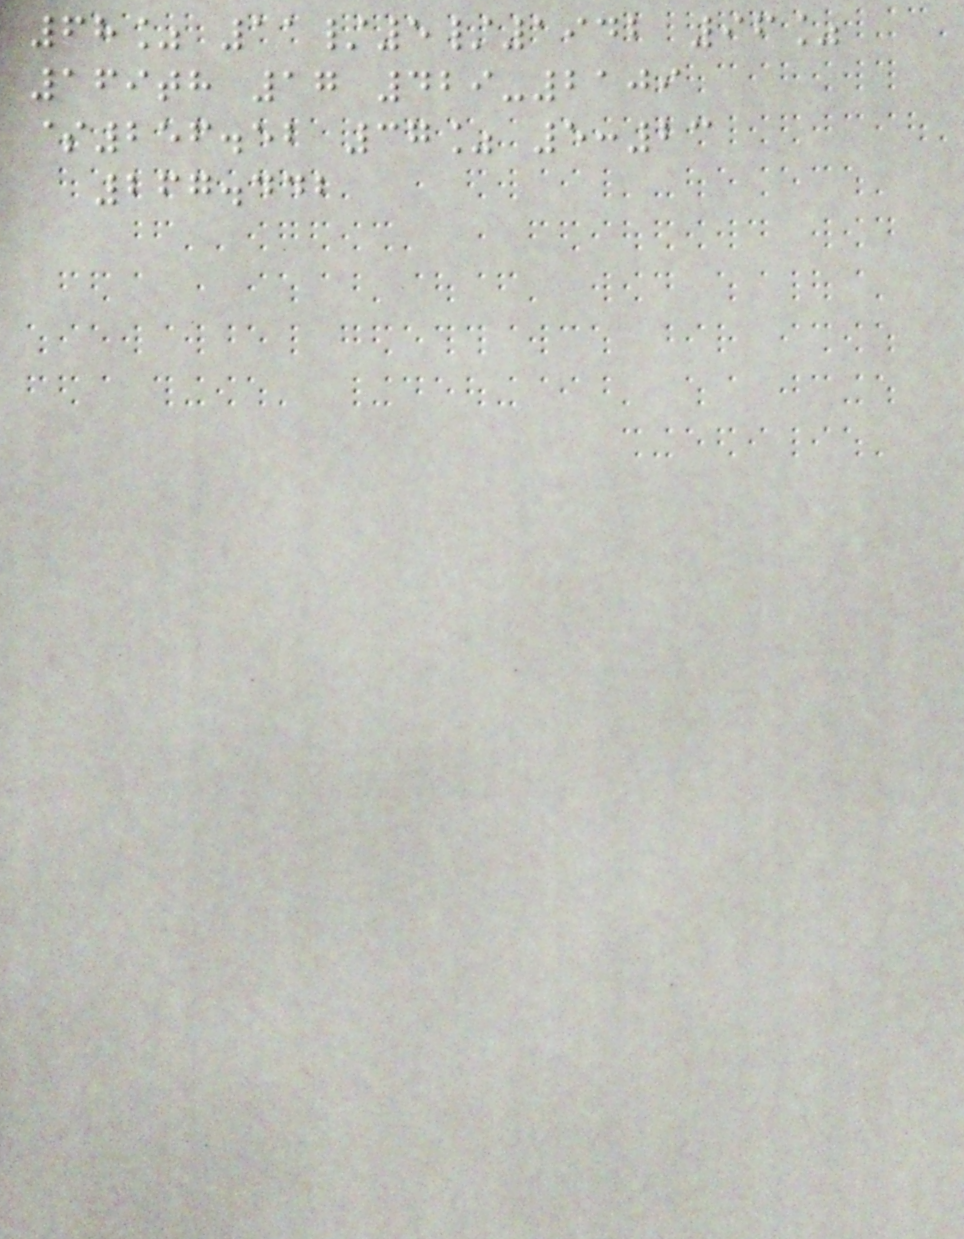68% 11/5/1942 96%
169th 17 429-2109
$256.52 37% 5:23
267.442
